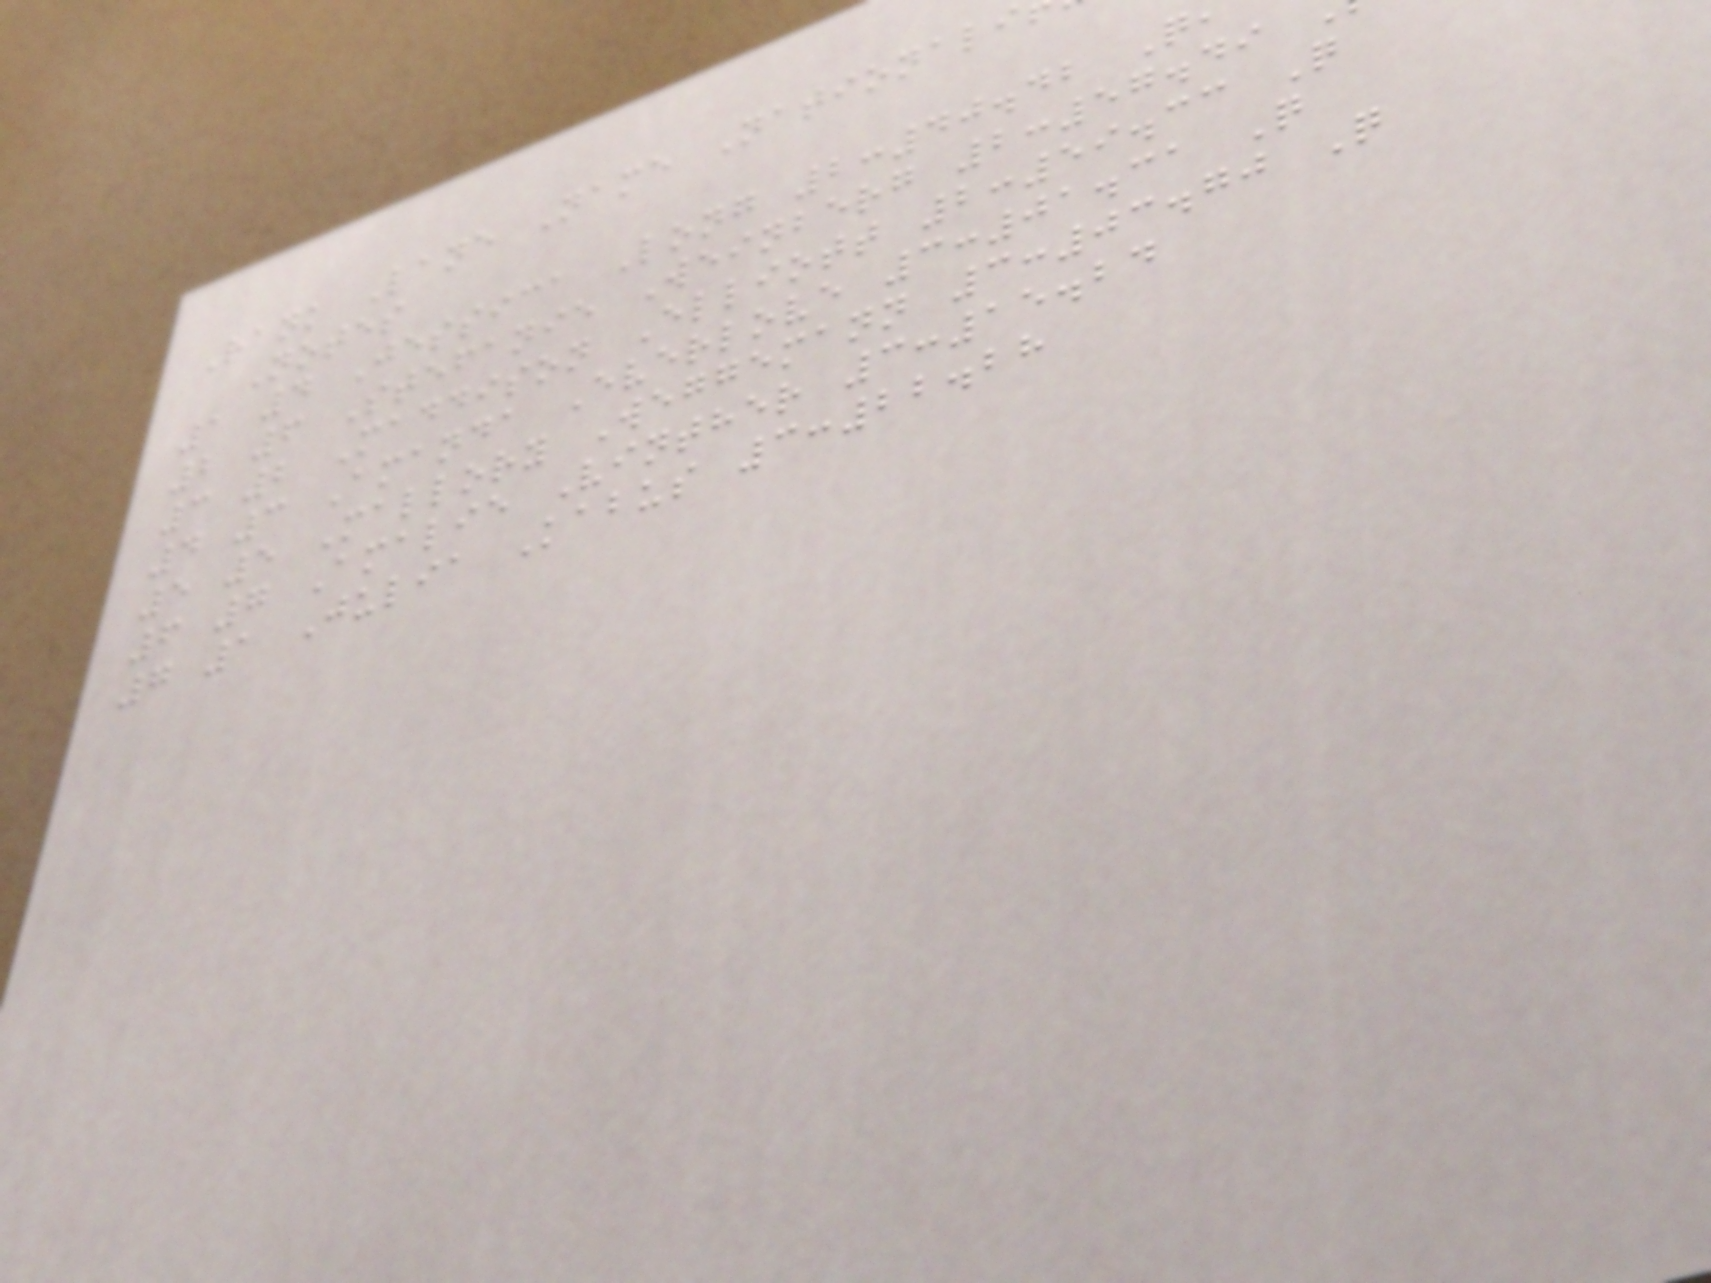Rank Lane Name Nationali
Notes
1 4 Jessica Long 2:40.42 Q
2 6 Stefanie Weinberg 2:57.49
3 2 Maddison Elliott 2:59.33 Q
4 3 Amanda Everlove 3:01.31 Q
5 5 Mallory Weggemann 3:03.70 Q
6 7 Amalie Vinther 3:15.24
7 1 Julia Kabus 3:22.28
